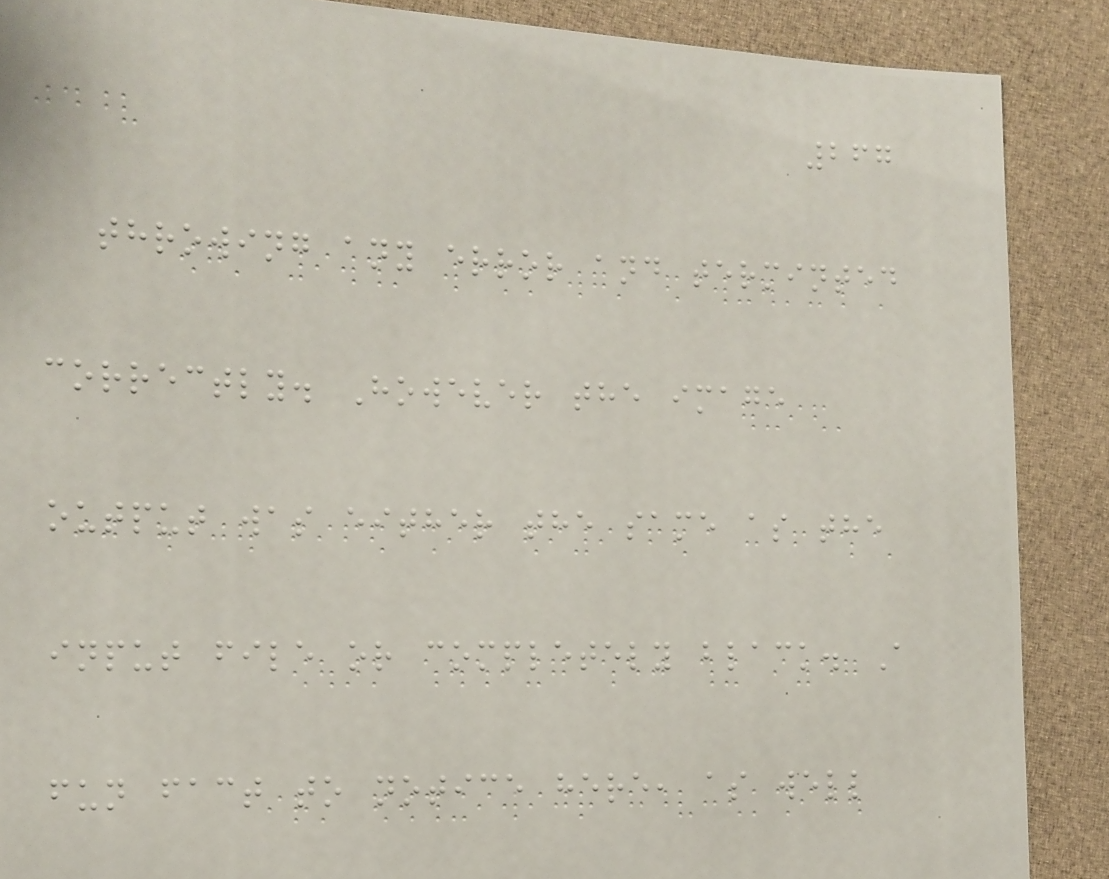267
throwing any error and terminted
correctly. However the image
output was either the same as the
input file or completely black. A
fun fact to notice here, as well
